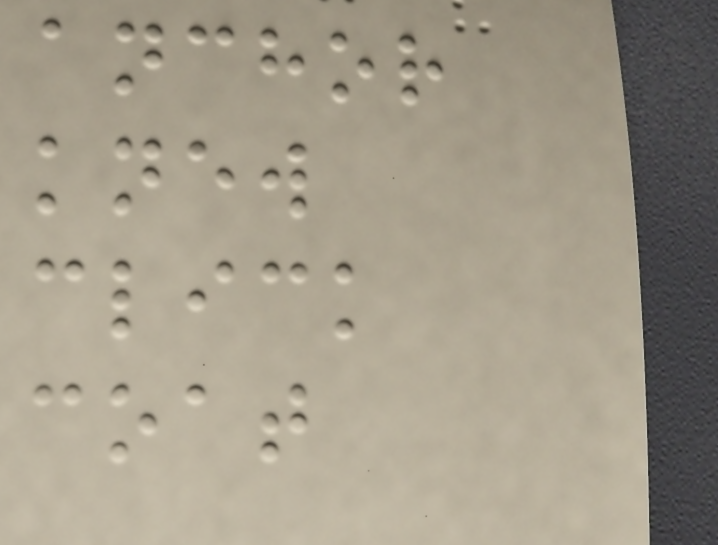anchor
knew
click
coat
